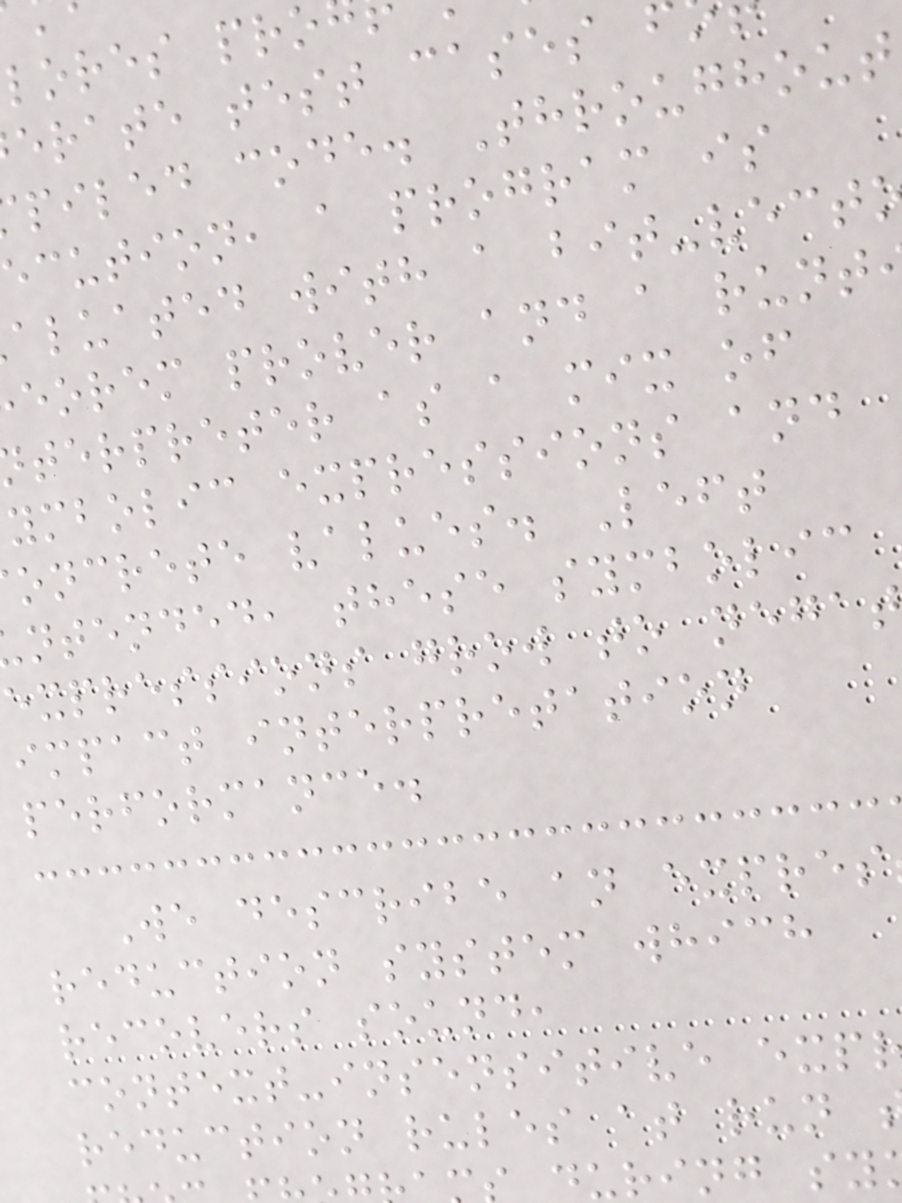lores pro
erate test cases
piled code. Throughout
ecution, a program is
aluated with a bit-vect
eorem prover and a runt
terpreter as a mix of
ymbolic expressions and
oncrete values. Left
ntended, these symbolic
expressions grow to nega
impact interpretation
performance.
We describe an expres
reduction system which
recovers sound,
context-insensitive exp
reduction rules at run
during sy
